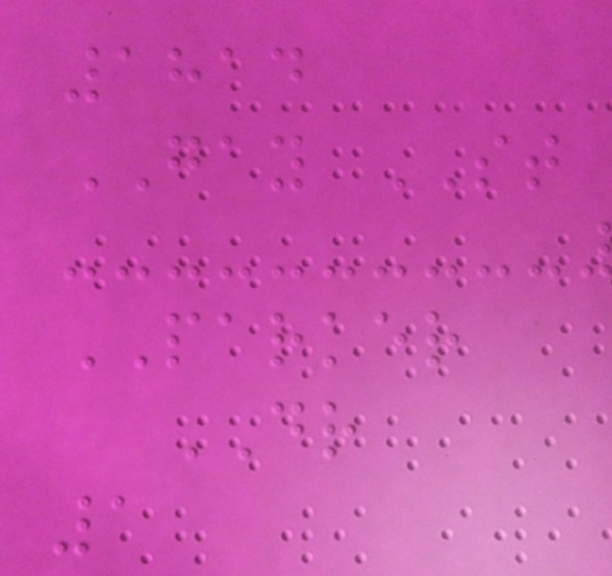1814
GAY ST
PARKER
DR
1
